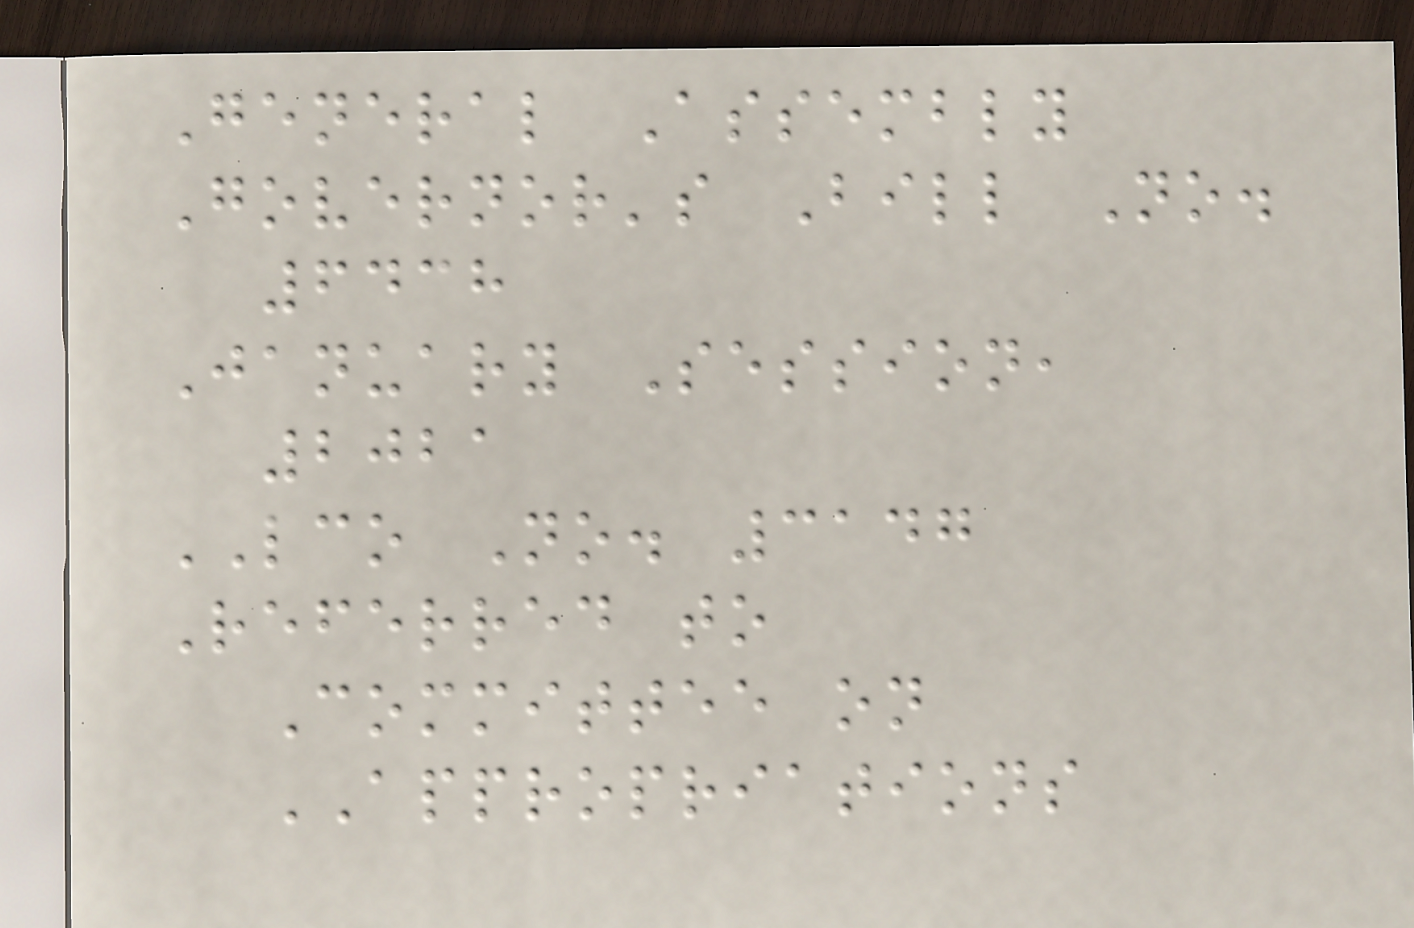General Assembly
Governor's Bill No.
6438
January Session,
2021
LCO No. 3147
Referred to
Committee on
APPROPRIATIONS
